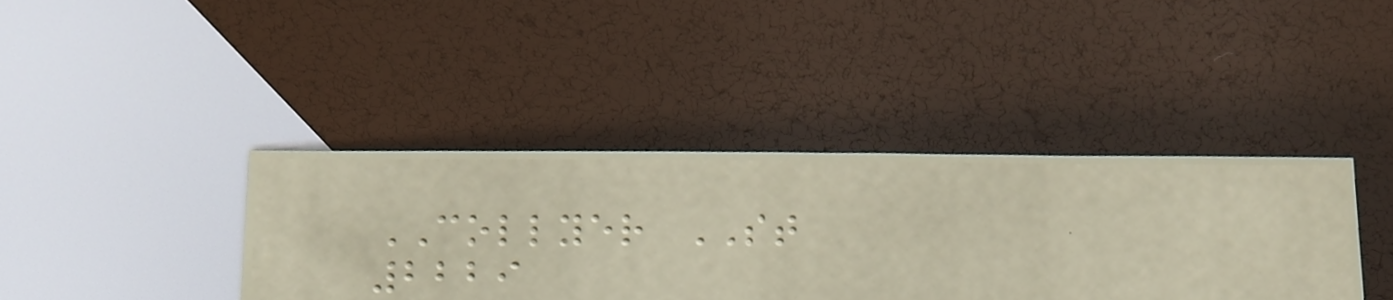COLLYER ST
2229
